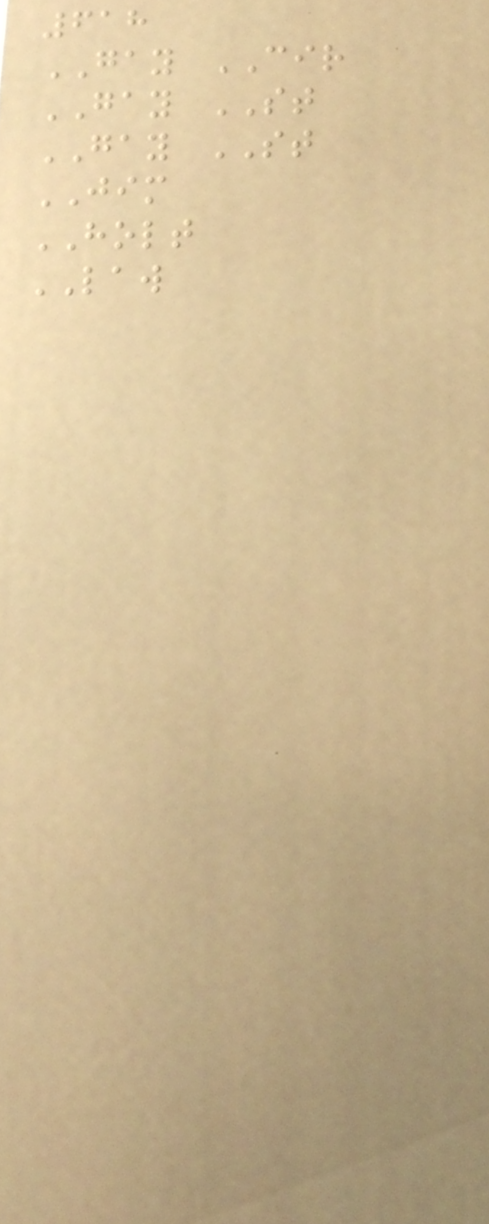618
GAY CIR
GAY ST
GAY ST
JIM
HOLT
LAW
